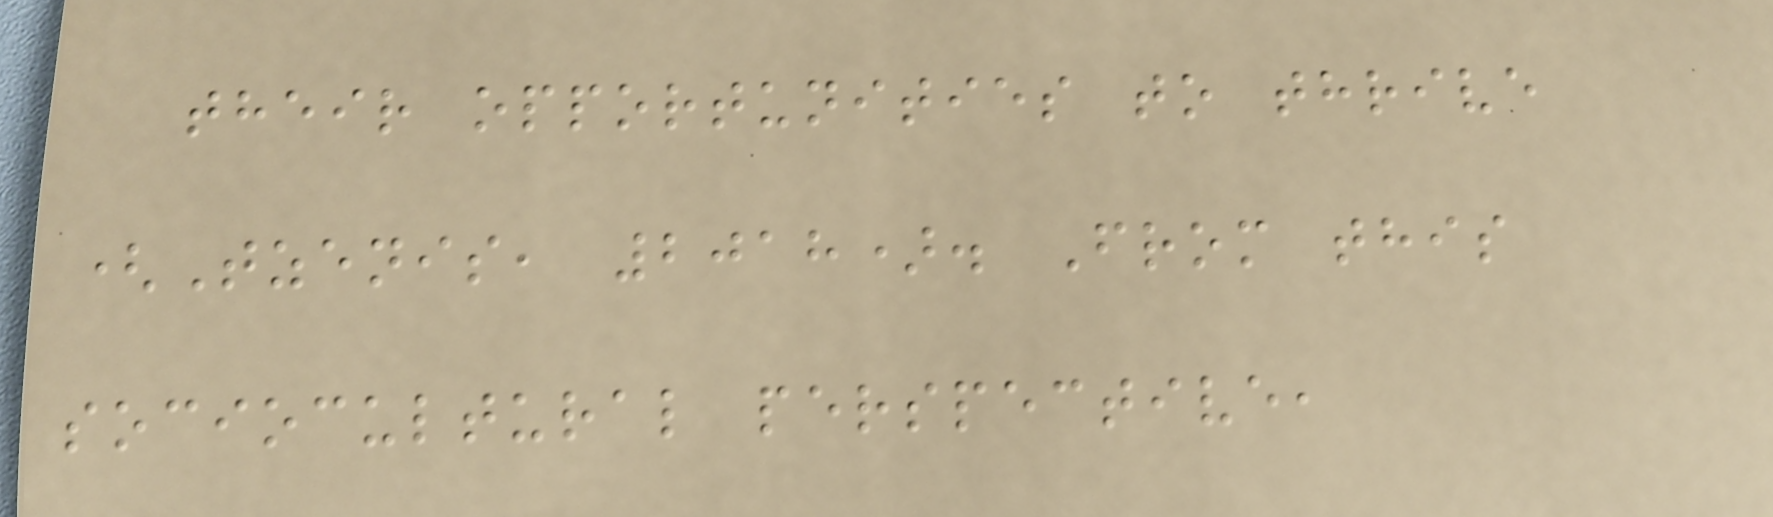their opportunities to thrive
(Tzenis, 2018). From this
sociocultural perspective,
